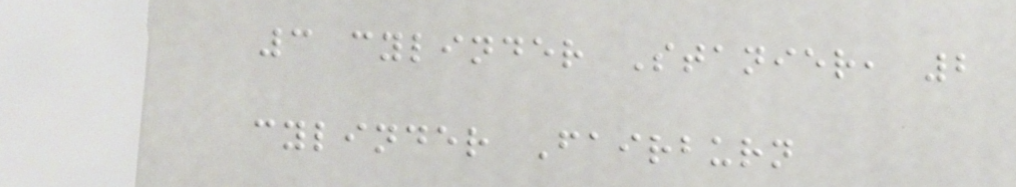3 cylinder Stanier, 2
cylinder Fairburn
